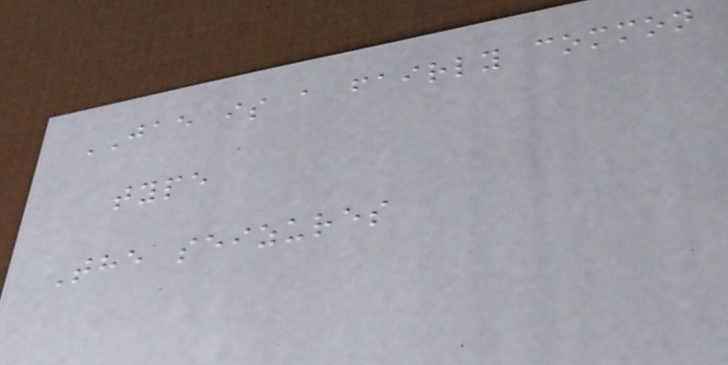JAE is a fairly common
type
The seizures
